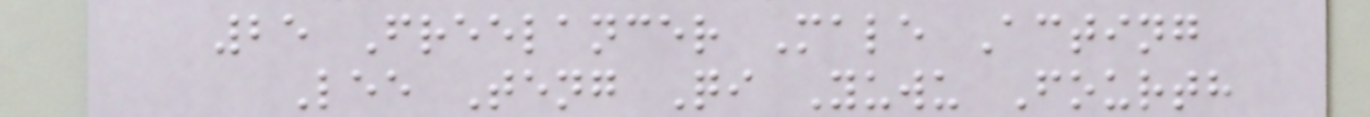25 Freelancer Male Acting
Lee Teng Qi Yuwu Fourth
